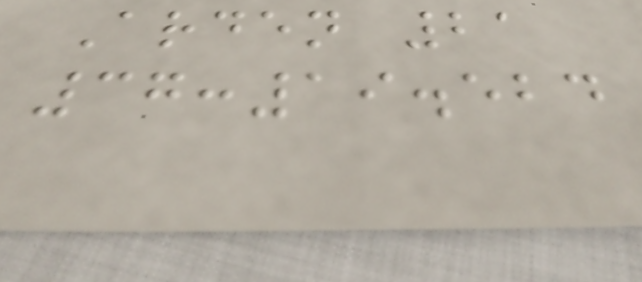Arden 21
37:19.524
